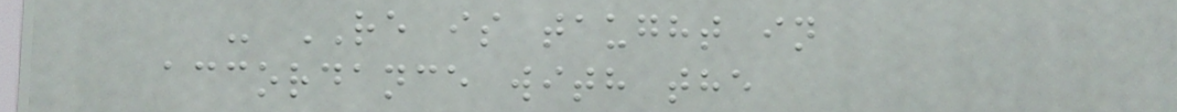- RE is taught in
accordance with the
